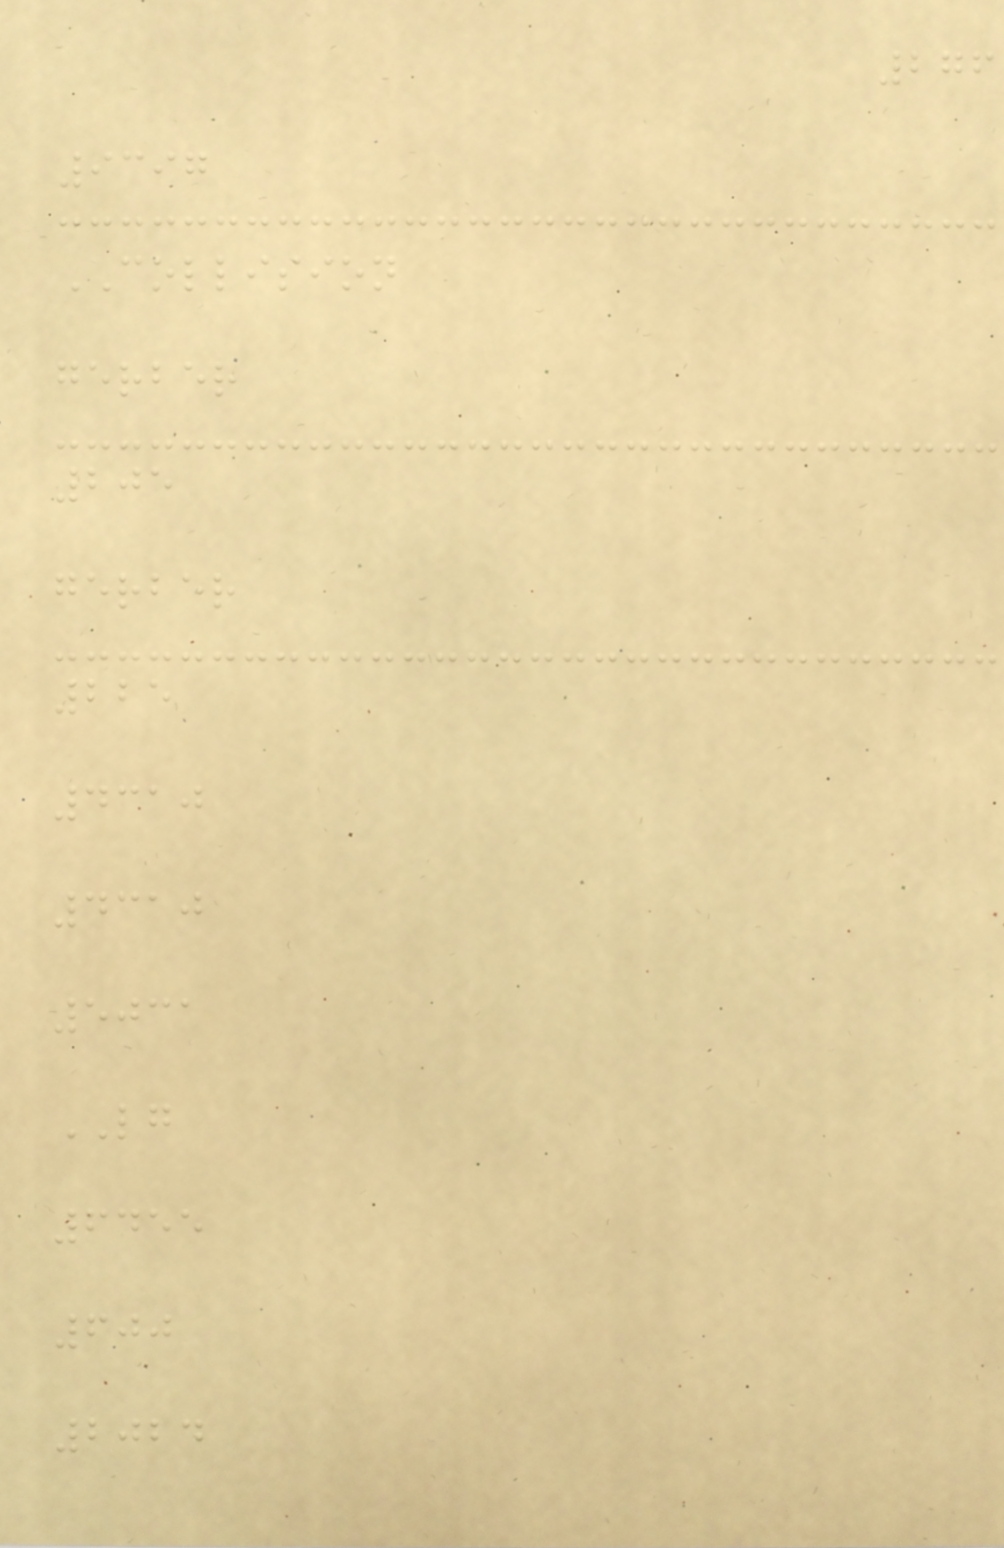276
9397
COLLISION
gerber
205
gerber
225
4310
4310
5031
LG
6455
600
2024
